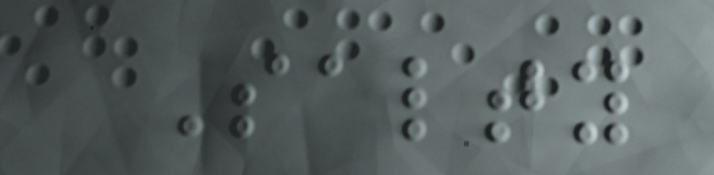Salty
